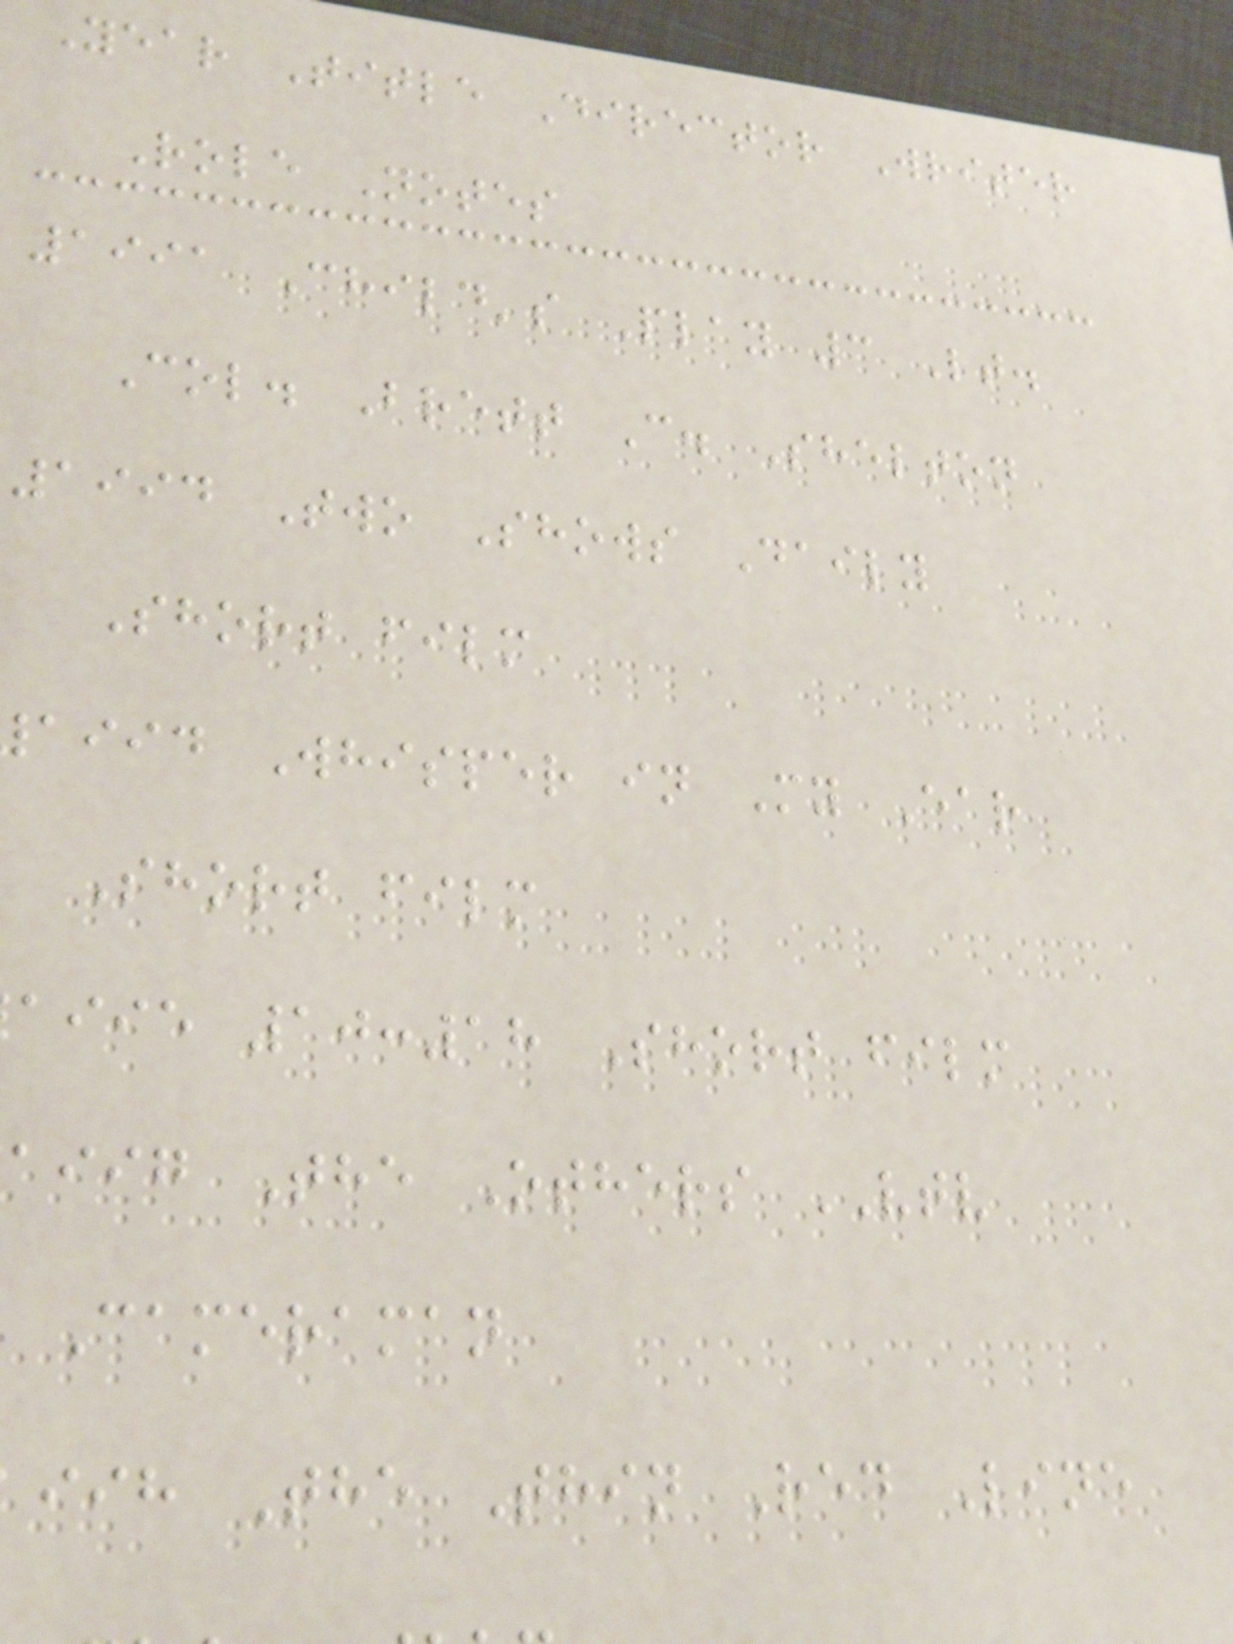Year Title Director Writer
Role Notes
1991 Child's Play 3 Lt.
Col. Brett C. Shelton
1994 Two Shows Daily
Short film
aiid Whisper in My Ear
Short film
aiie 10:18 Short film
aiig The Others VTV
Cameraman
iih The Thin Red Line
